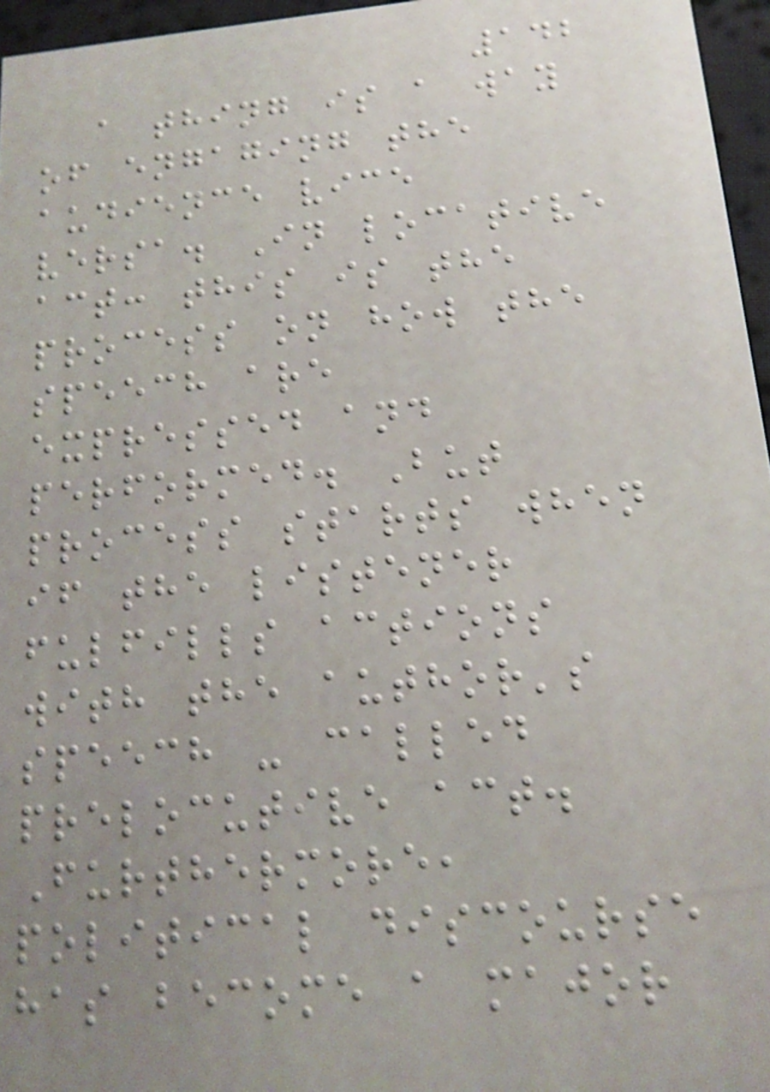142
a thing is a way
of engaging the
audience vice
versa. In locative
act: this is the
process on how the
speech are
expressed and
performed. But
process starts when
if the listener
fulfills actions
with the author's
speech - called
prelocutive act.
Furthermore,
political discourse
has become a major
